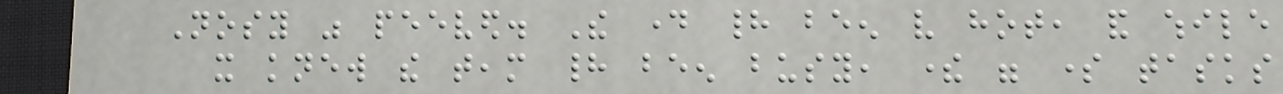Nosy was peeved. The day had been very hot, and while
it knew the team had been busy, there were some tasks
